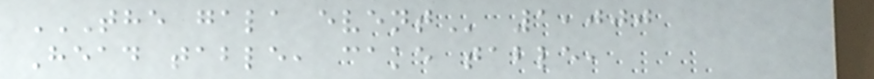THE GALA EVENT 1,000
Head table, cake table,
